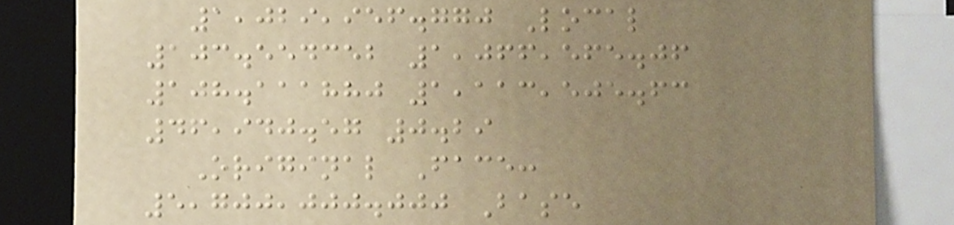1,029,956.770 Local
103.554352 1,066,565.06
108.111880 1,113,505.63
46,940.57 0.29
Original Face:
5,700,000.000 Base
